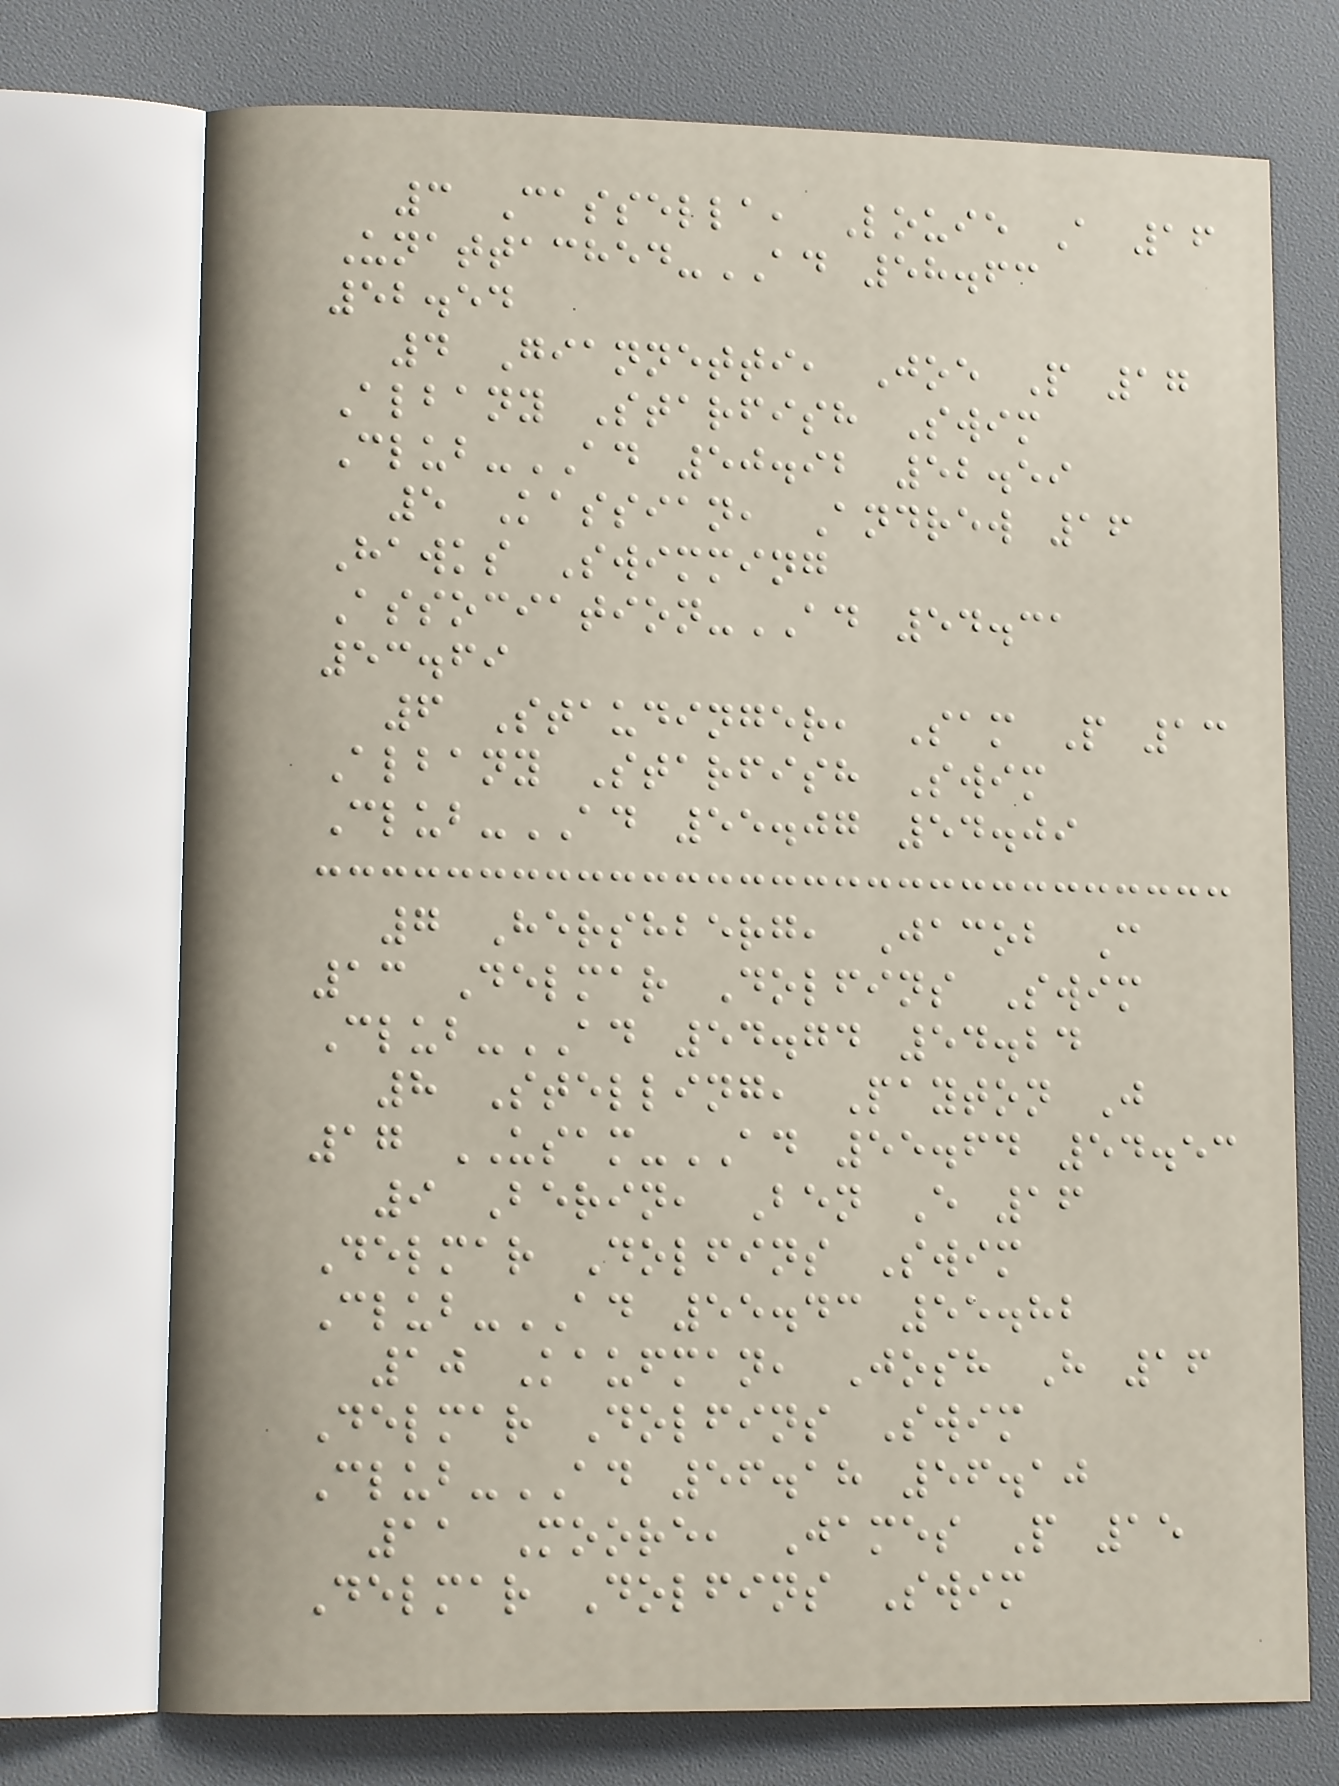3 Cassella, Louie A 16
Unattached-AD 58.63
52.54
4 Giannetti, Joe P 17
Albany Starfish Swim
Club-AD 50.92 52.59
5 Kassian, Andrew 16
Hawks Swimming
Association-AD 54.31
53.69
6 Staudinger, Sam P 13
Albany Starfish Swim
Club-AD 55.07 54.09
7 Hershberg, Jacob C
13 Delmar Dolfins Swim
Club-AD 54.74 54.24
8 Stelling, Payton J
17 USAM-AD 55.64 54.53
9 Berin, Ben E 16
Delmar Dolfins Swim
Club-AD 55.43 55.82
10 Kaufman, Josh H 16
Delmar Dolfins Swim
Club-AD 56.18 56.10
11 Moore, James P 15
Delmar Dolfins Swim
